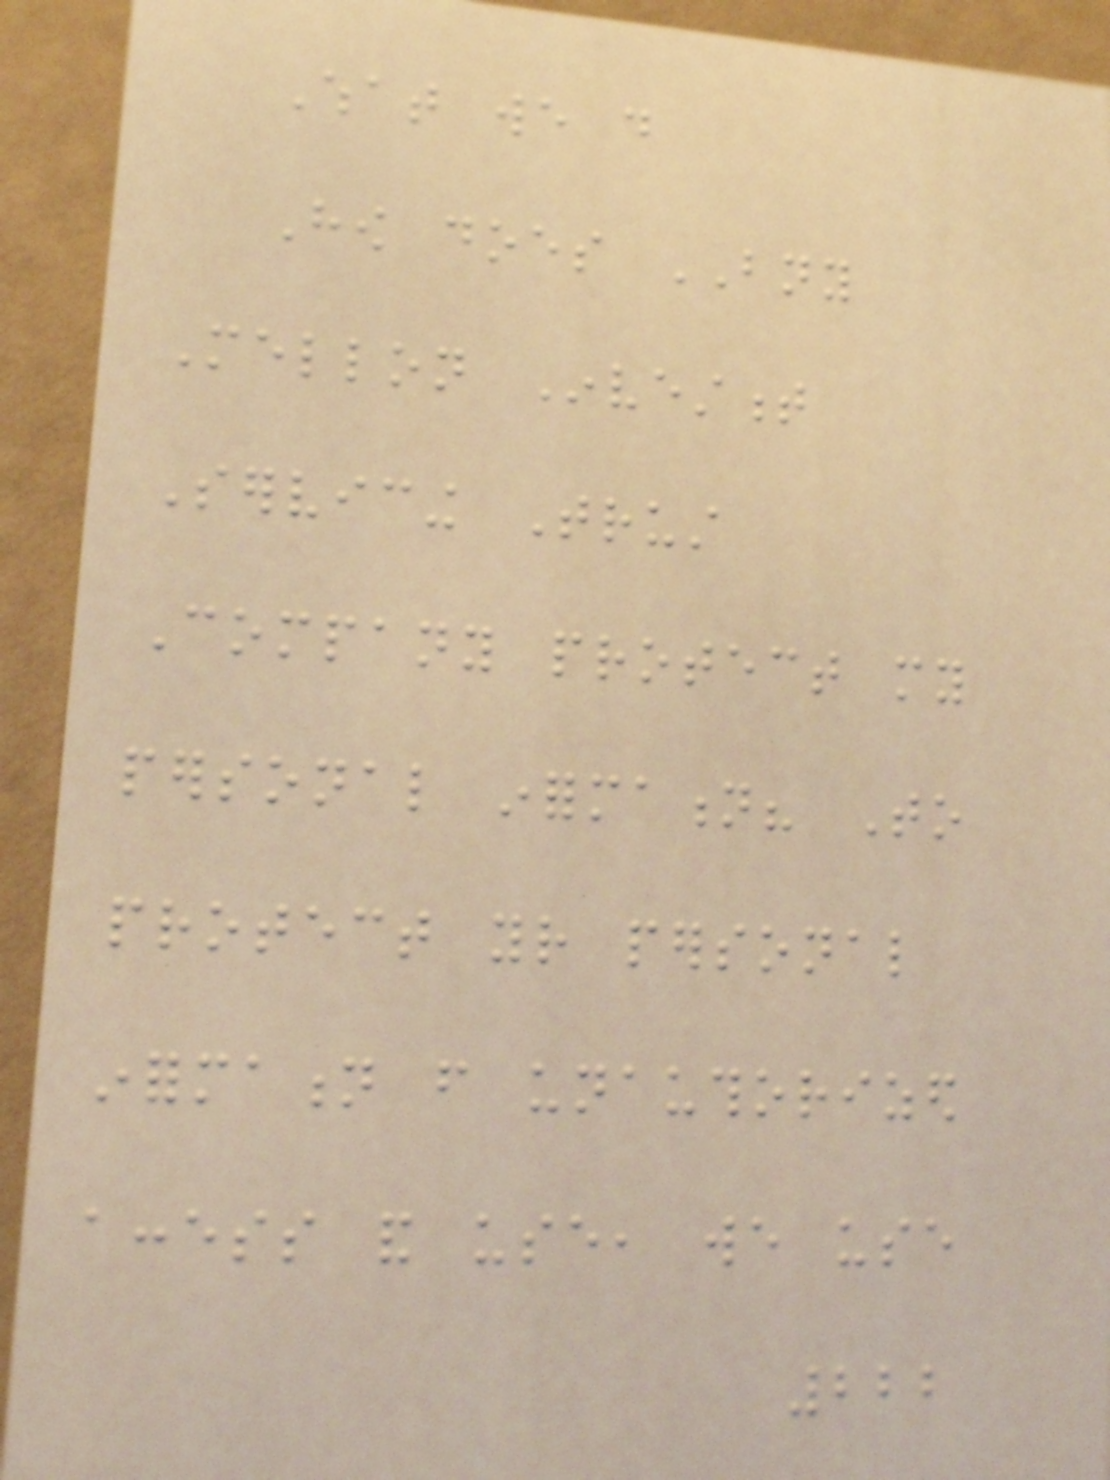What we do
How does BNY
Mellon Investment
Servicing Trust
Company protect my
personal information? To
protect your personal
information from unauthorized
access and use, we use
222
